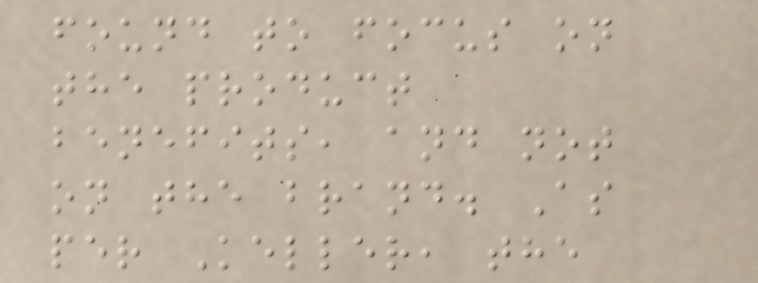found to focus on
the product
benefits, and not
on the brand. As
per Keller, the
